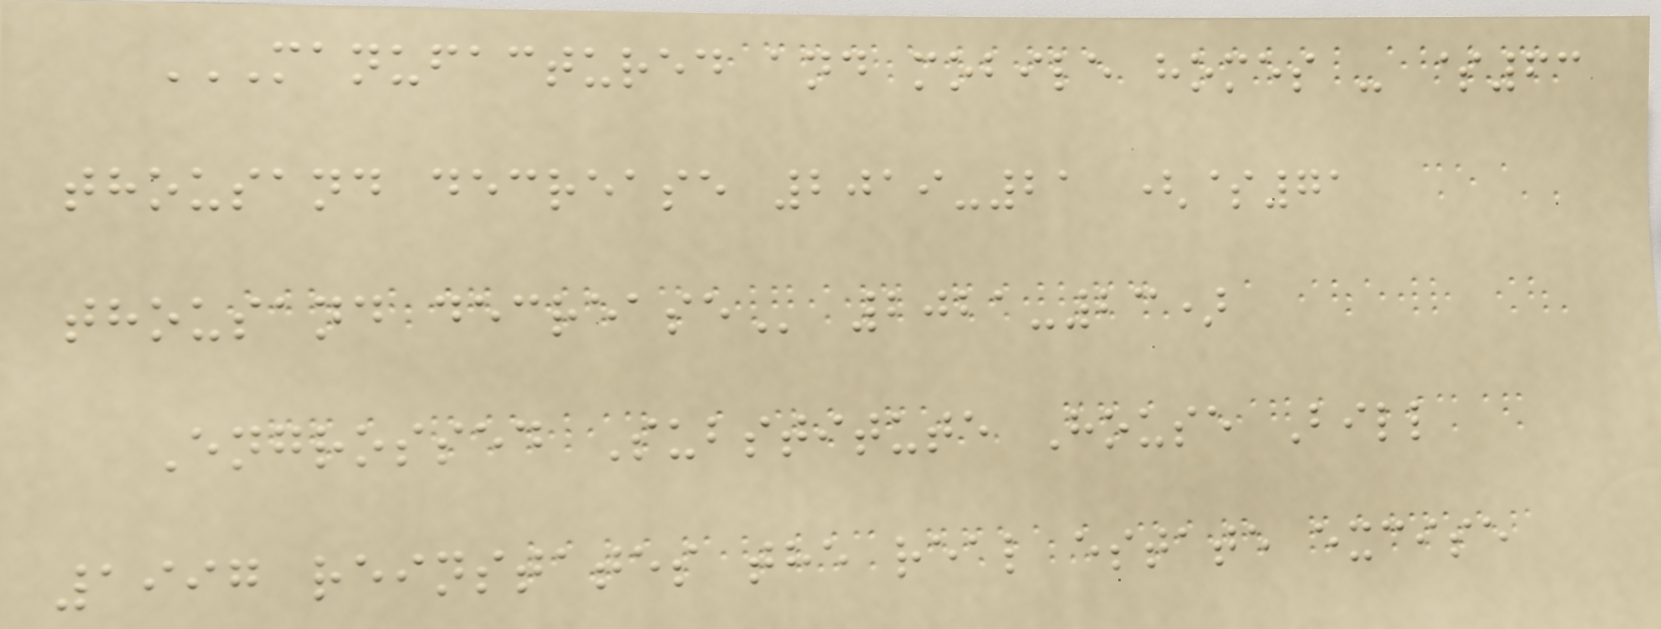MANUFACTURED AND MOBILE HOMES - $63
THOUSAND DECREASE 2019-21 ($71
THOUSAND DECREASE 2021-23)
Engrossed Substitute House Bill
1997 reinstates the real estate excise
